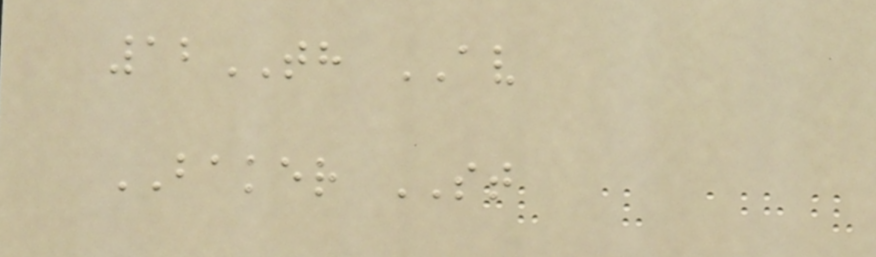12TH AV
BAKER ST
